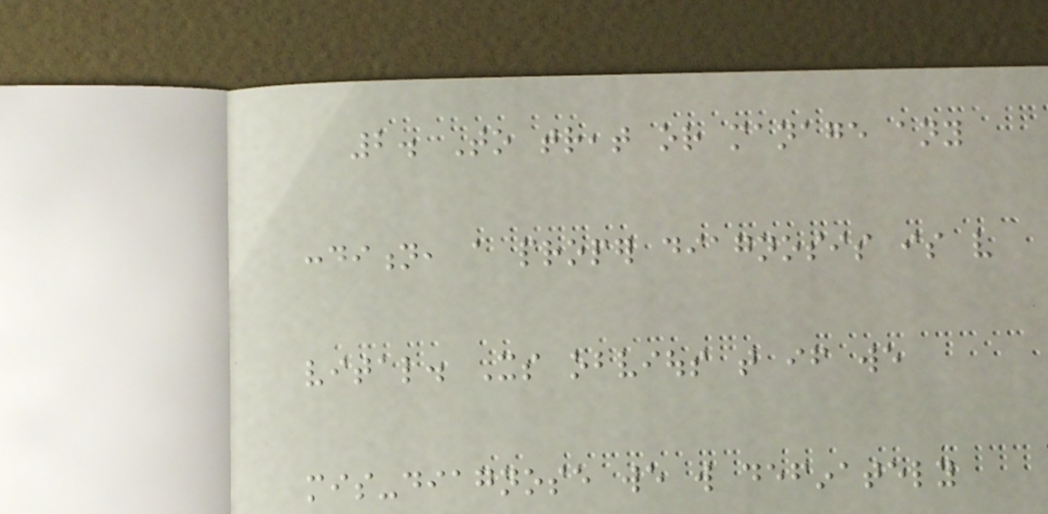2. To treat or manage any
condition, a proper diagnosis is very
vital. Its obvious that if we
mis-diagnose we will definately
